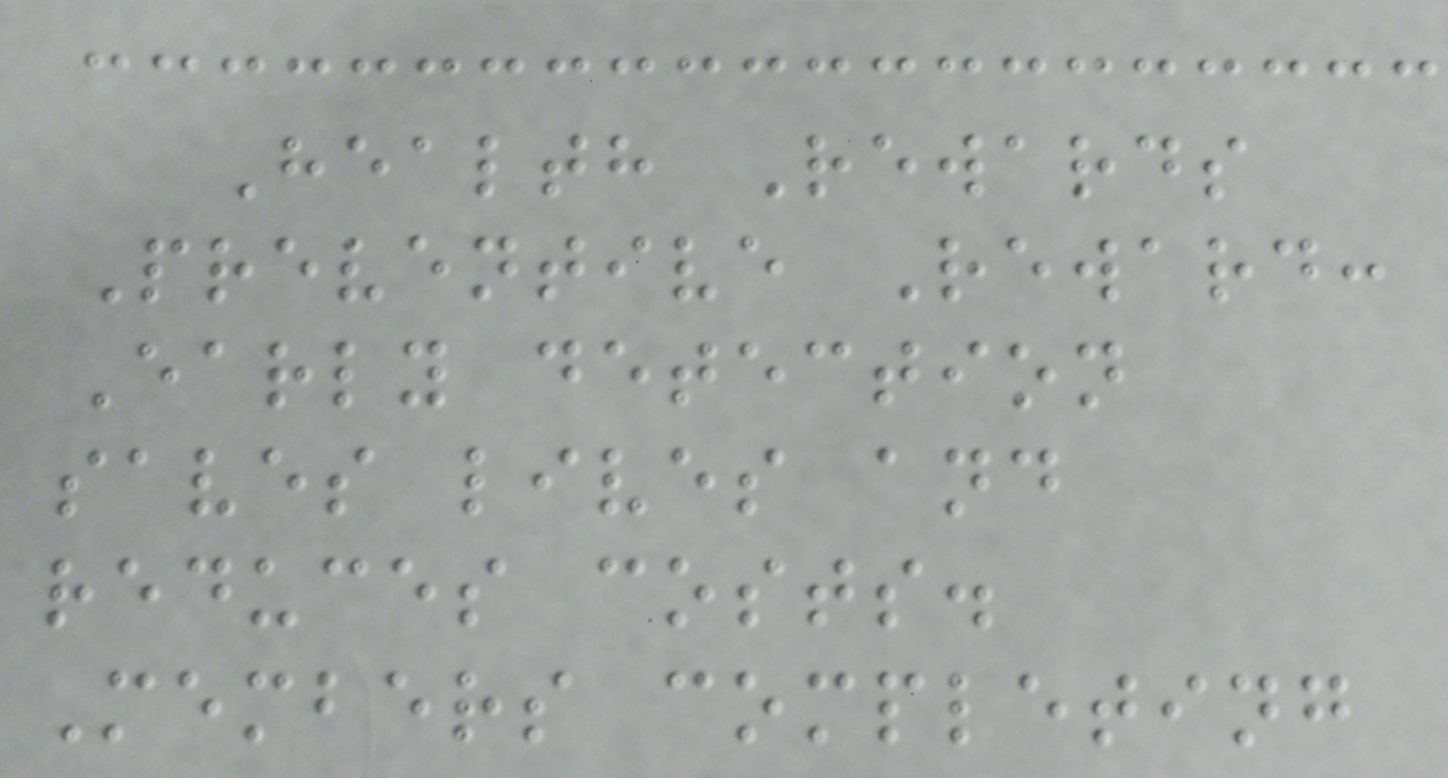Health Rewards
Preventive Reward:
Early detection
saves lives and
reduces costs.
Members completing
